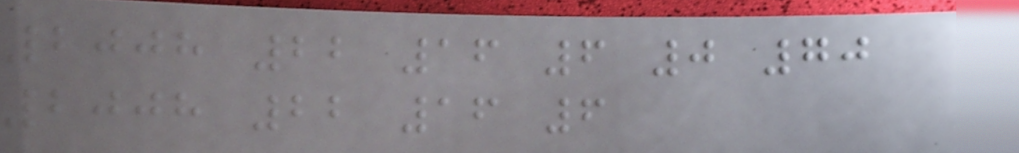2008 22 16 6 0 70
2008 22 16 6
